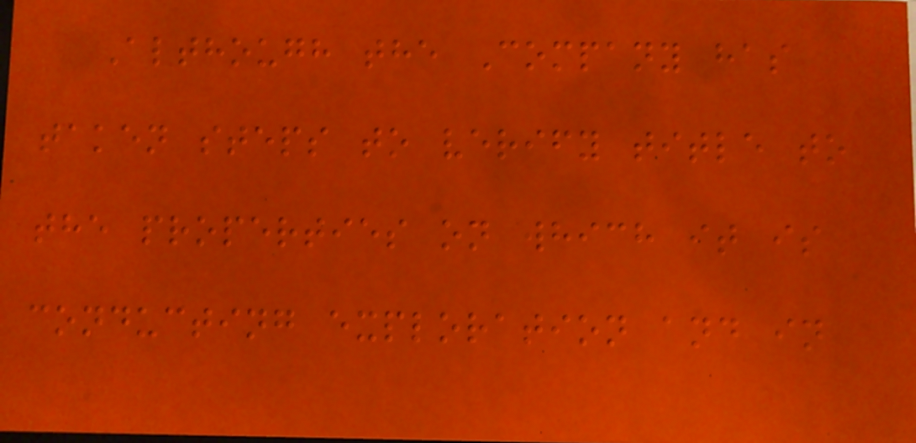Although the Company has
taken steps to verify title to
the properties on which it is
conducting exploration and in
